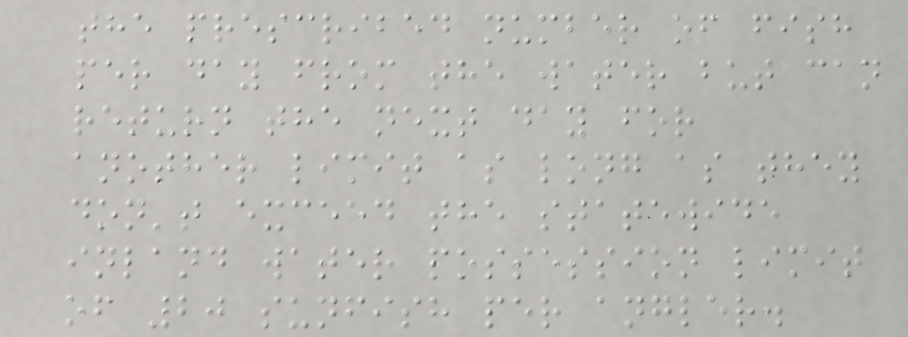the prescribed number of fish
per day from the water but can
return the next day for
another limit as long as they
don't exceed the statewide
inland water possession limit
of 20 sunfish per angler.
